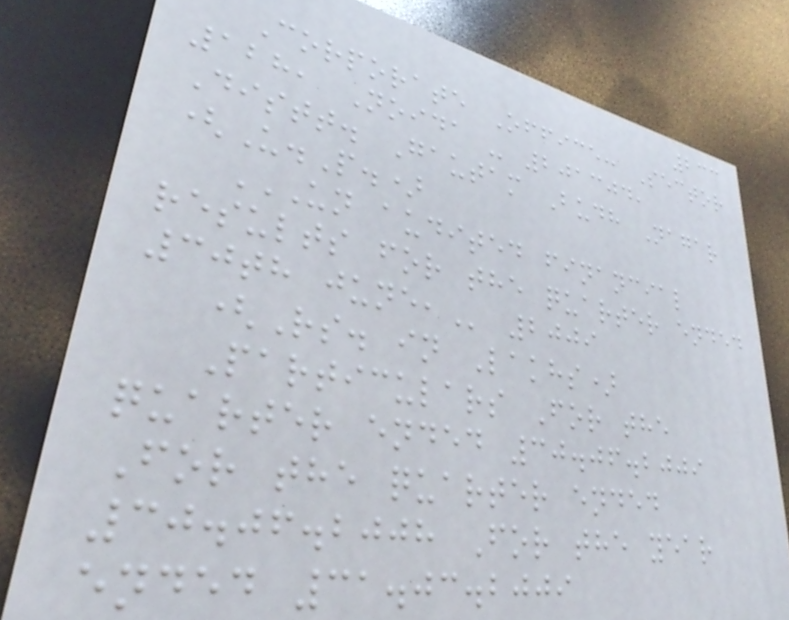233
Corporate Office: Sector
128, Noida - 201304,
Distt. Gautam Budh Nagar
(U.P.)
UN AUDITED FINANCIAL
RESULTS FOR THE QUARTER ENDED
30TH JUNE, 2009
(Rs. in Lakhs)
Particulars For the
quarter ended 30.06.2009
For the quarter ended
30.06.2008 For the year
ended 31.03.2009
